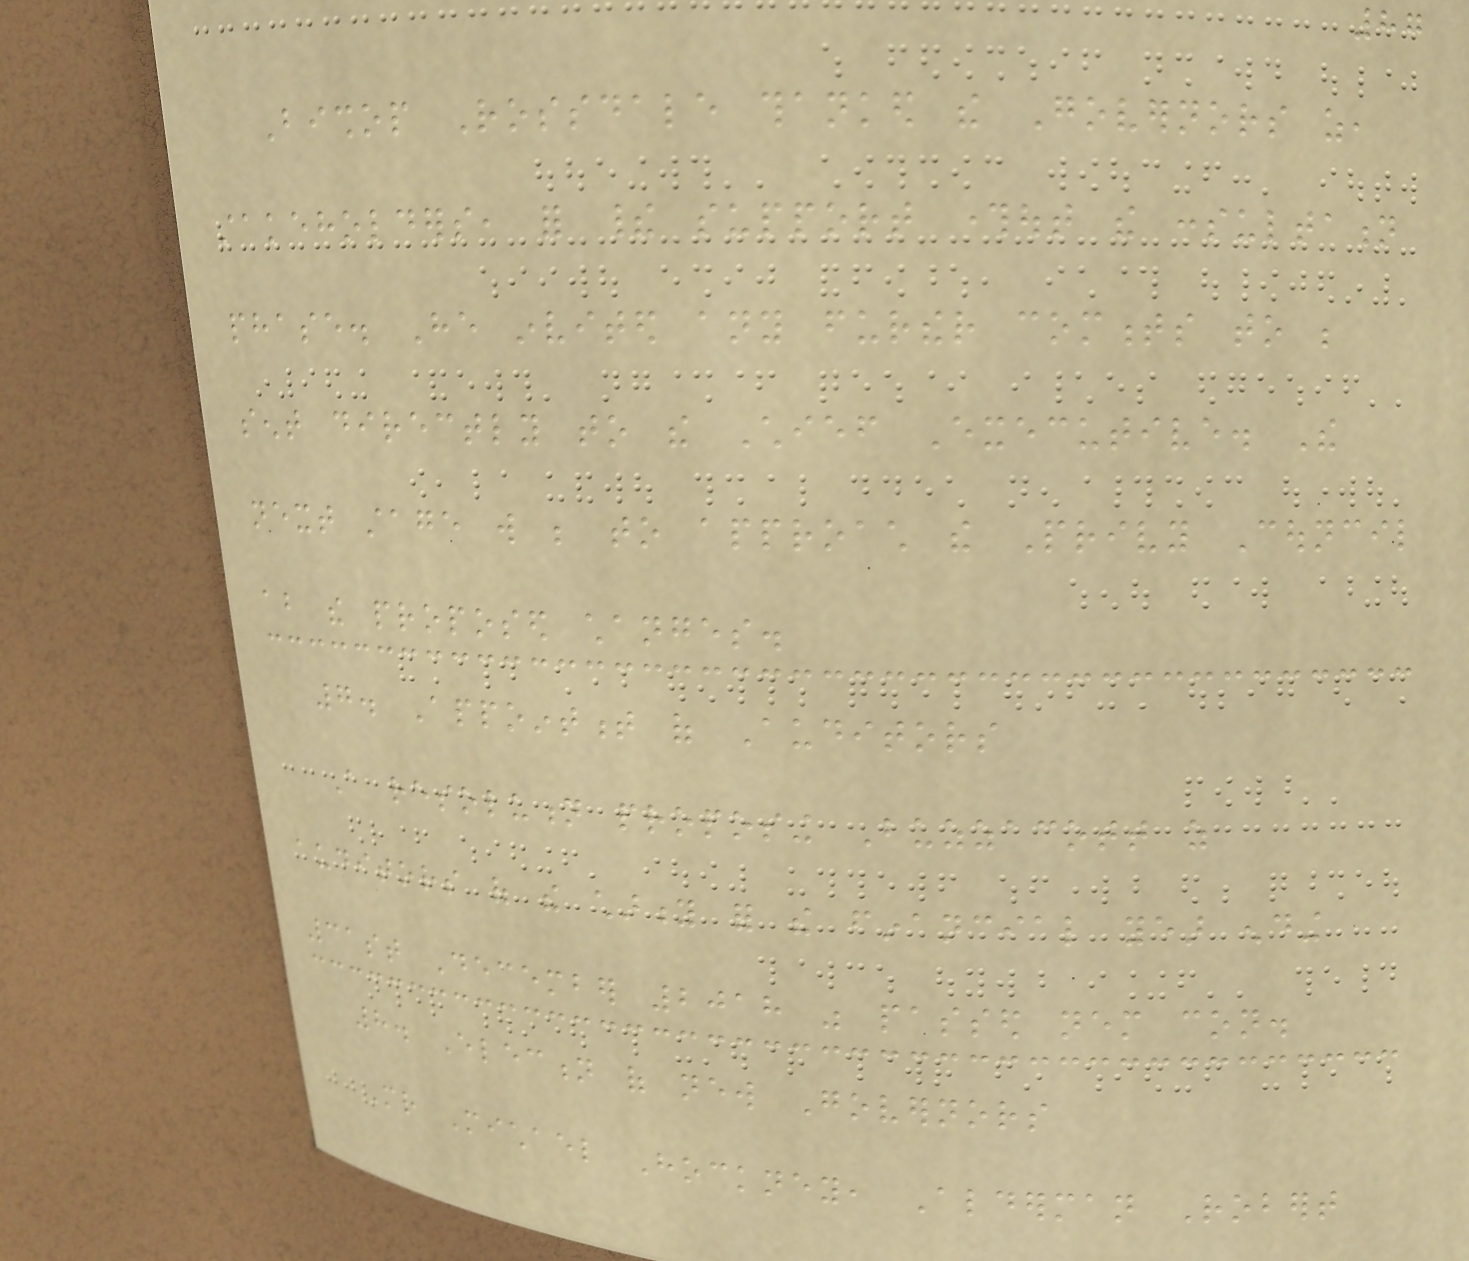87
Bishop Rossdale thanked the Governors as,
stakeholders, for their support throughout the consultation
phase. He invited any further comments to be
sent directly to the Chief Executive. The
next stage will be to approach the Privy Council
about the proposed changes.
7. Appointment of Auditors
A resolution proposing Buzzacott as
auditors of the charity for the financial year ending
31st December 2018 was passed nem con.
8. Election of new Governors
Mr Michael Hockney, Alderman Robert
